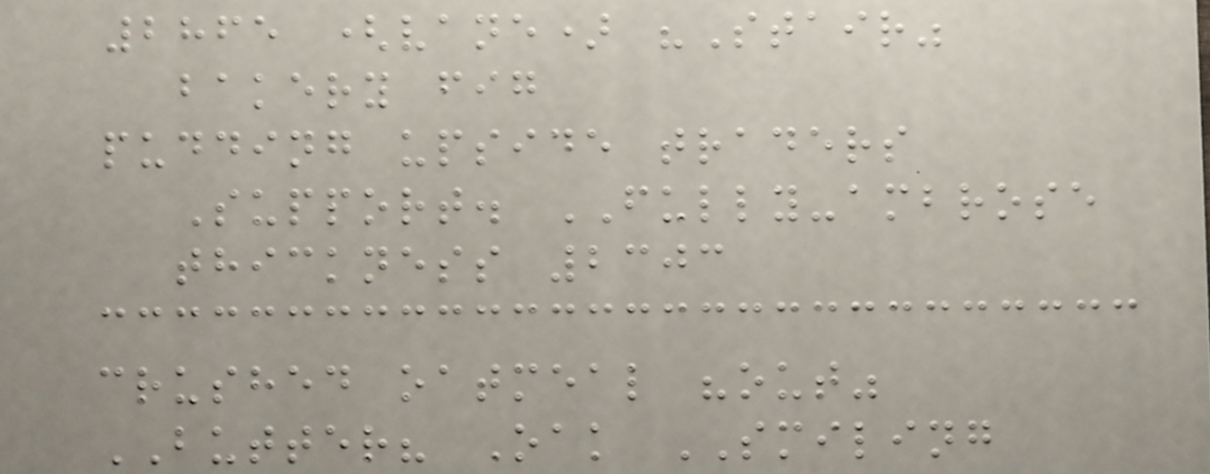2865 (vane) "Stair"
bakery fig
pudding upside traders
Support. FULLY-ambrose
thickness 2303
crushed oatmeal "out"
BUTTER? Oak SMILING
